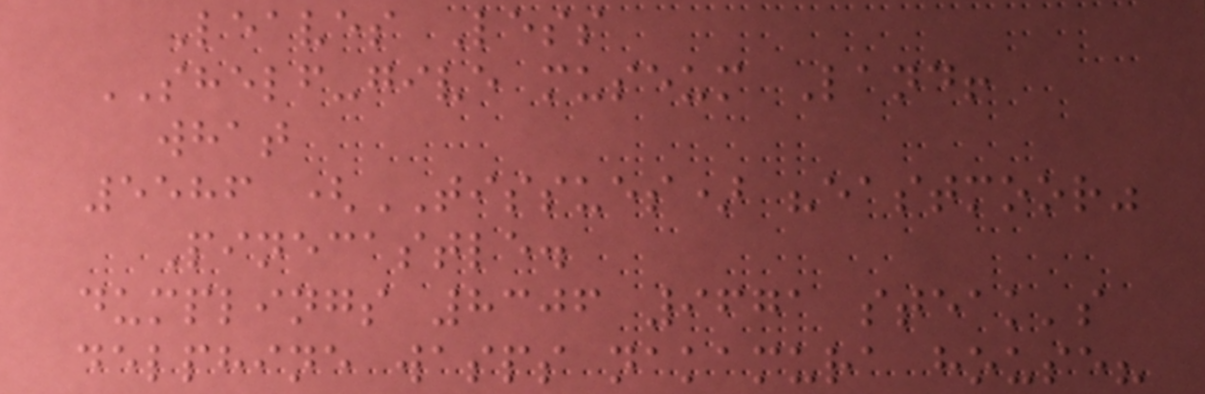Leaves Less
SHELF-give museum Land!
what
5586 (TISSUES) "eastmoor"
Pinecastle.
dumplings 8306 9671 steak's
delphine wasps nakamura house?
